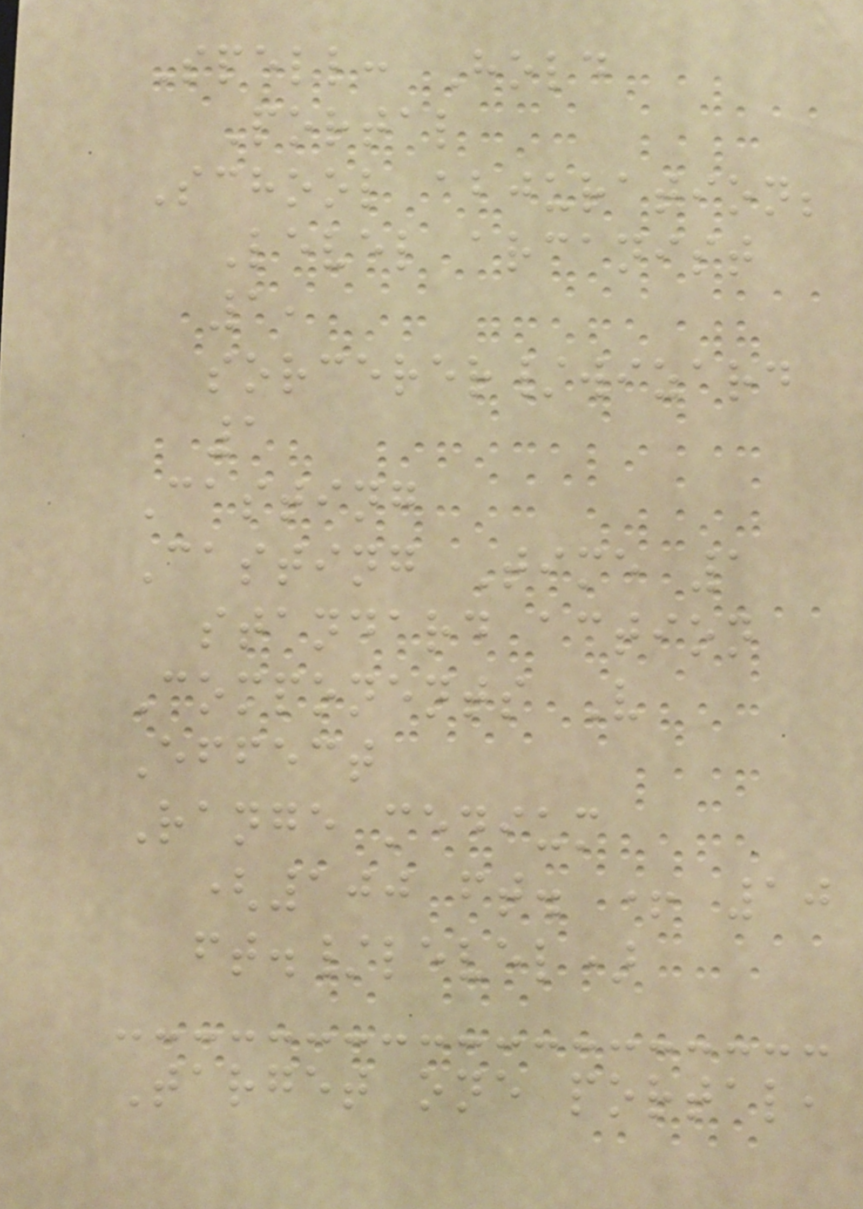Spell: Hold
Portal
School abjuration;
Level arcanist
1,
sorcerer/wizard
1
Casting
Casting Time 1
standard action
Components V
Effect
Range medium
(100 ft. + 10
ft./level)
Target one portal,
